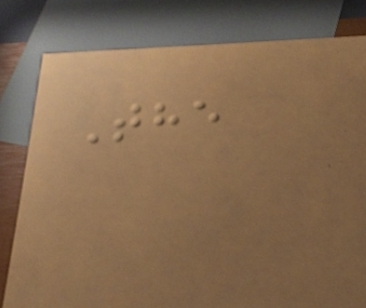The
